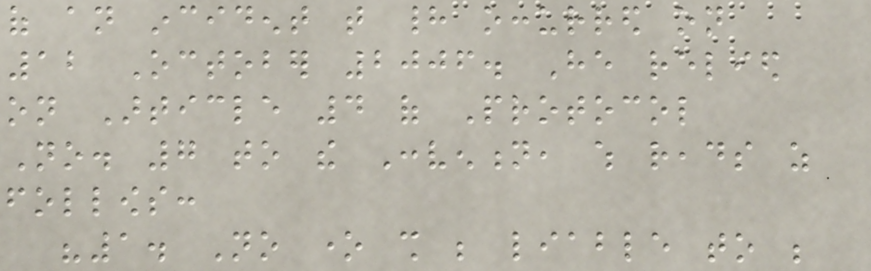of an incident that had occurred on
12 October 2006. He relied
on Article 4 of Protocol
No. 7 to the Convention, which reads as
follows:
"1. No one shall be liable to be
